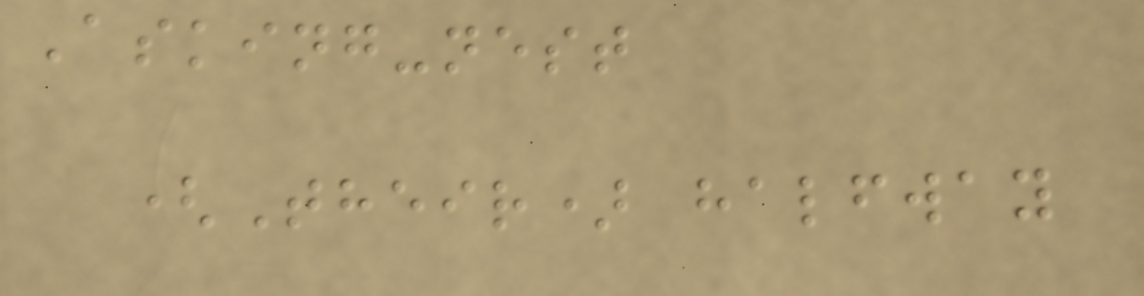Asking-nest
(Their) halfway
